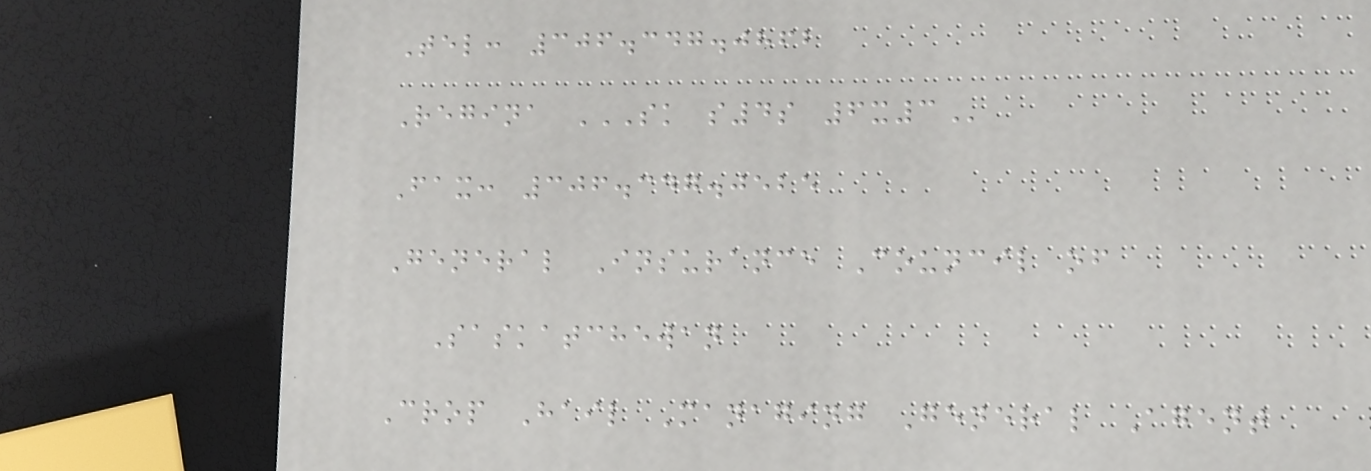Tel: 306.347.0862
Regina SK S4S 6X3
Fax: 306.347.0525
General Insurance Council of
Saskatchewan
Crop Hail Managing General Agent
